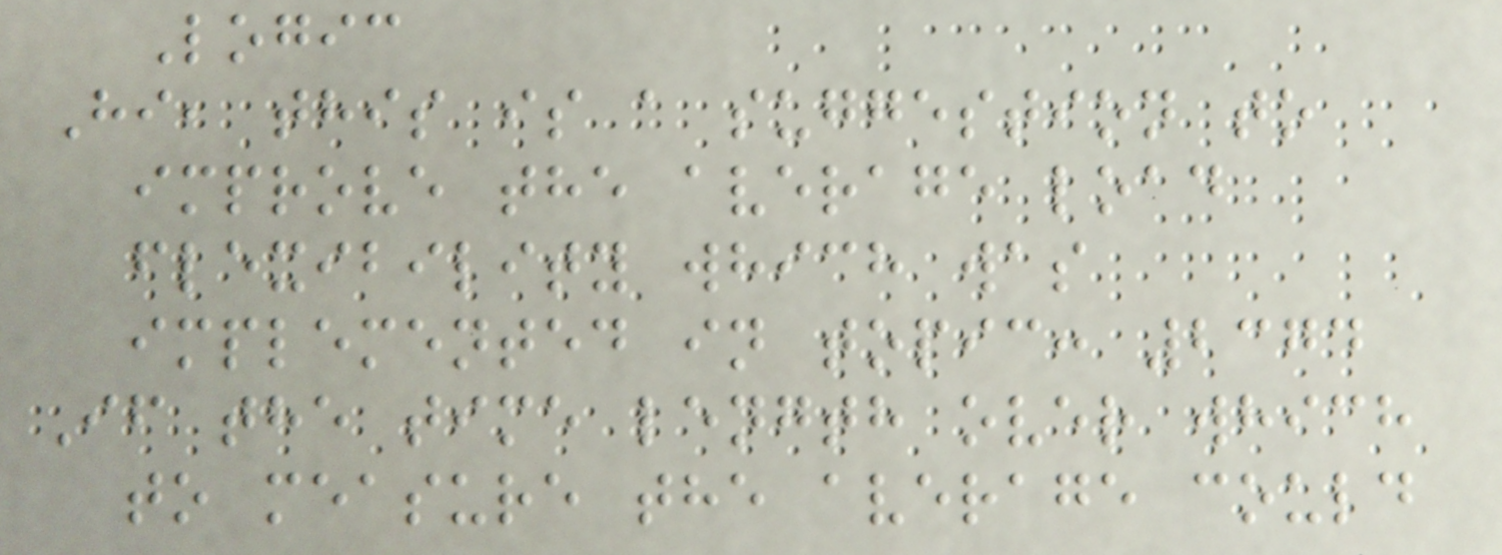Logic
Hi, this is a suggestion to
improve the average load
flexibility which was
implemented in topic: 2374
If the time length over which
to measure the average could
